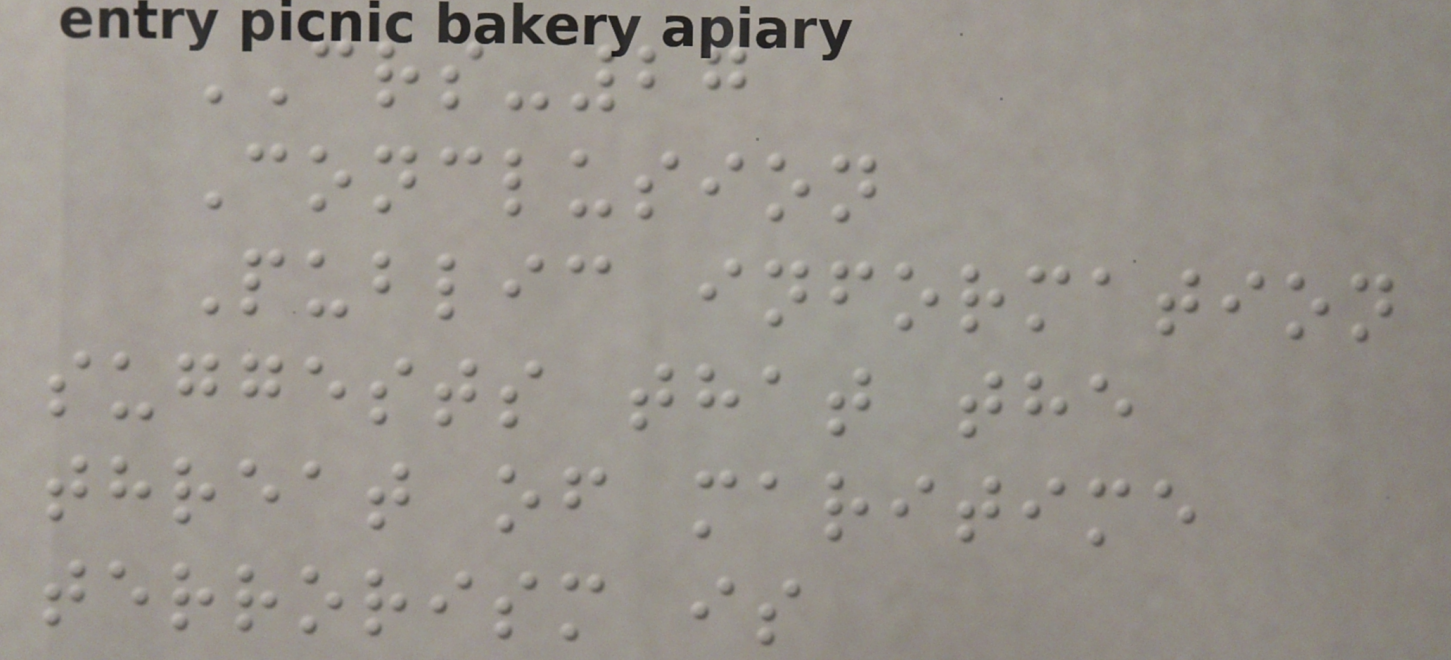CRS-27
Conclusion
Public information
suggests that the
threat of maritime
terrorism is
